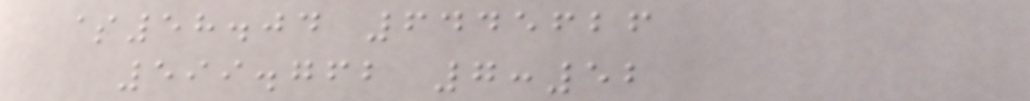$58.04 6445626
599.762 7:52
